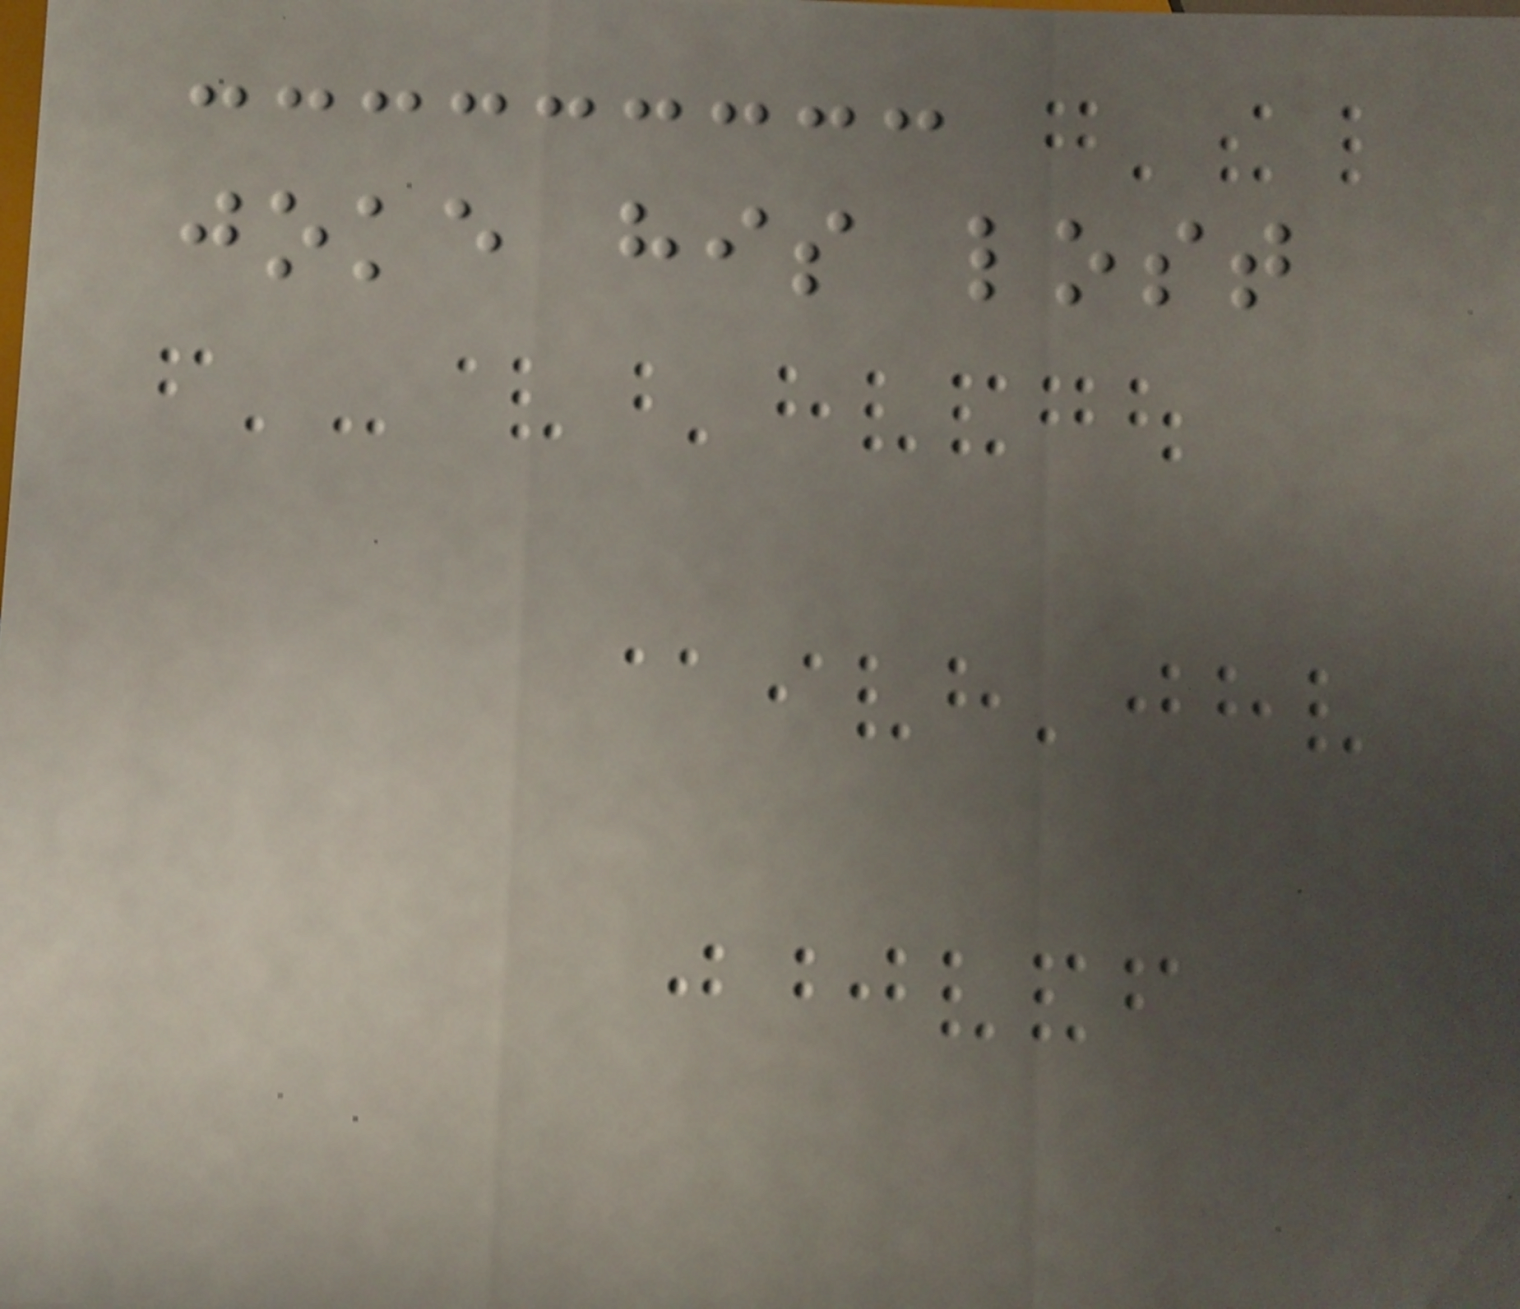joke his lost
